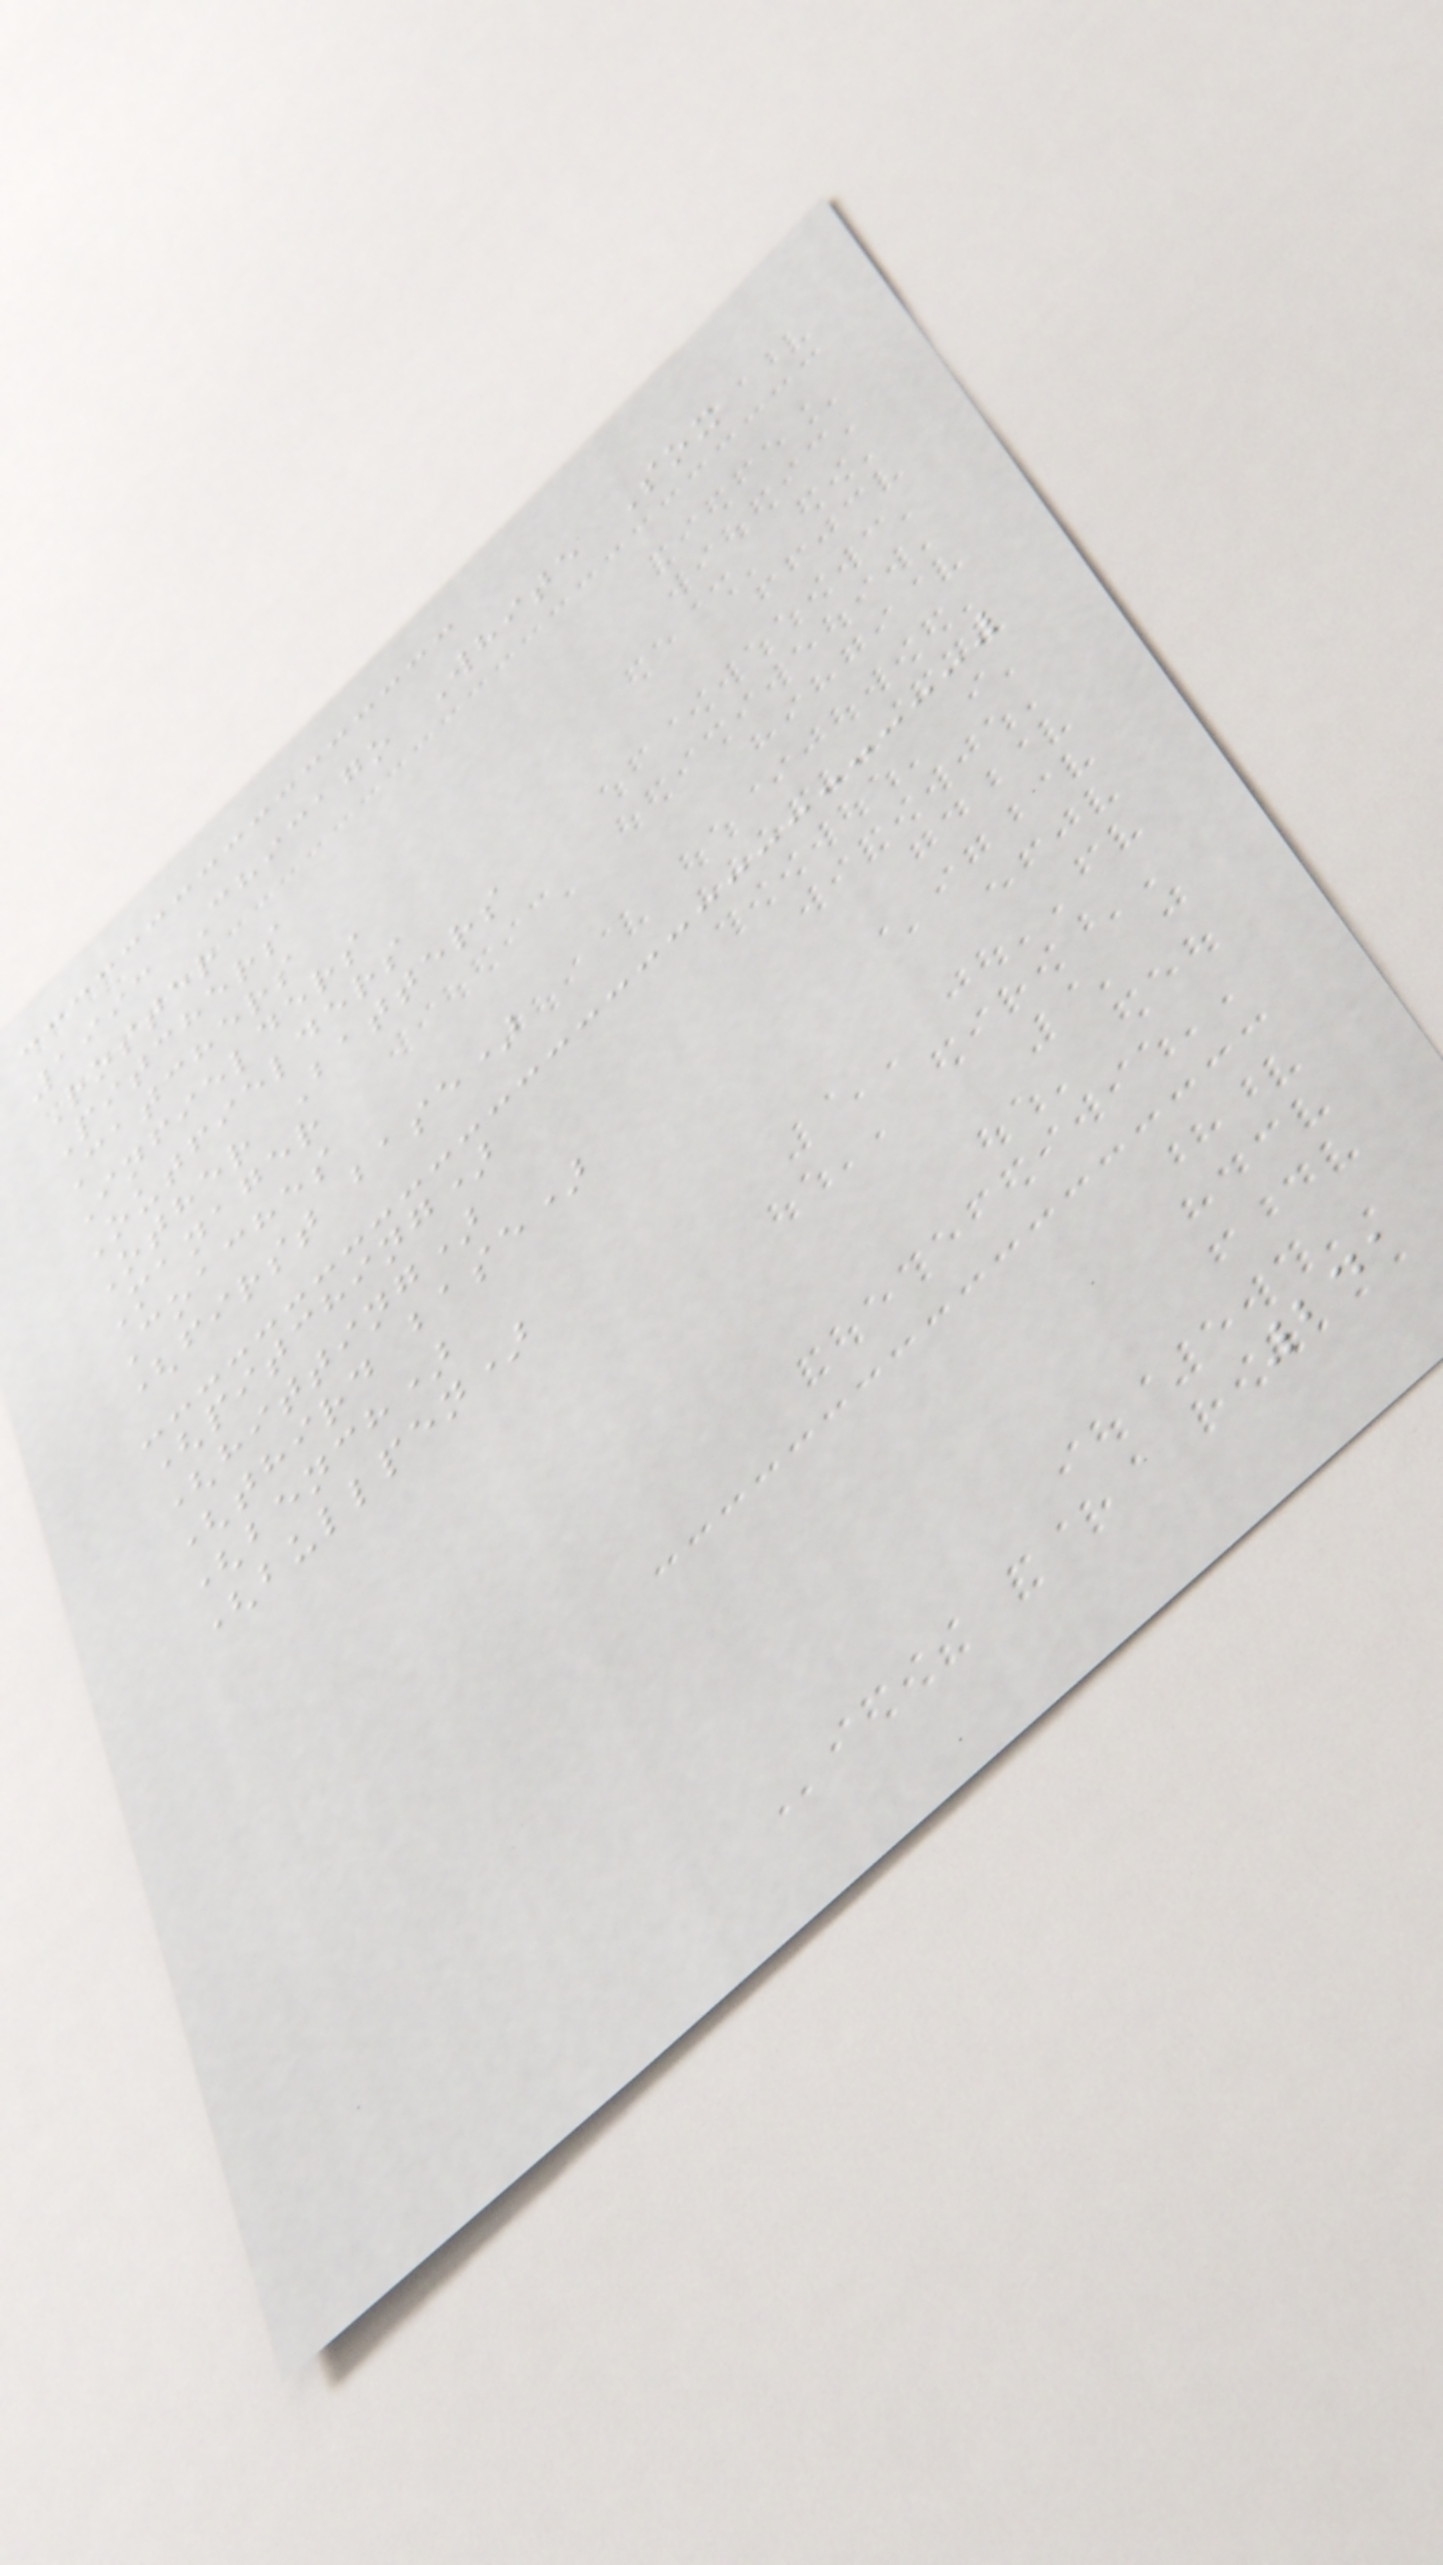1993 Chicago White Sox
Roster
Pitchers
Catchers
Infielders
Outfielders
Other Batters
Manager
Coaches
(first base)
(pitching)
(hitting)
(third base)
(bench)
(bullpen)
241
